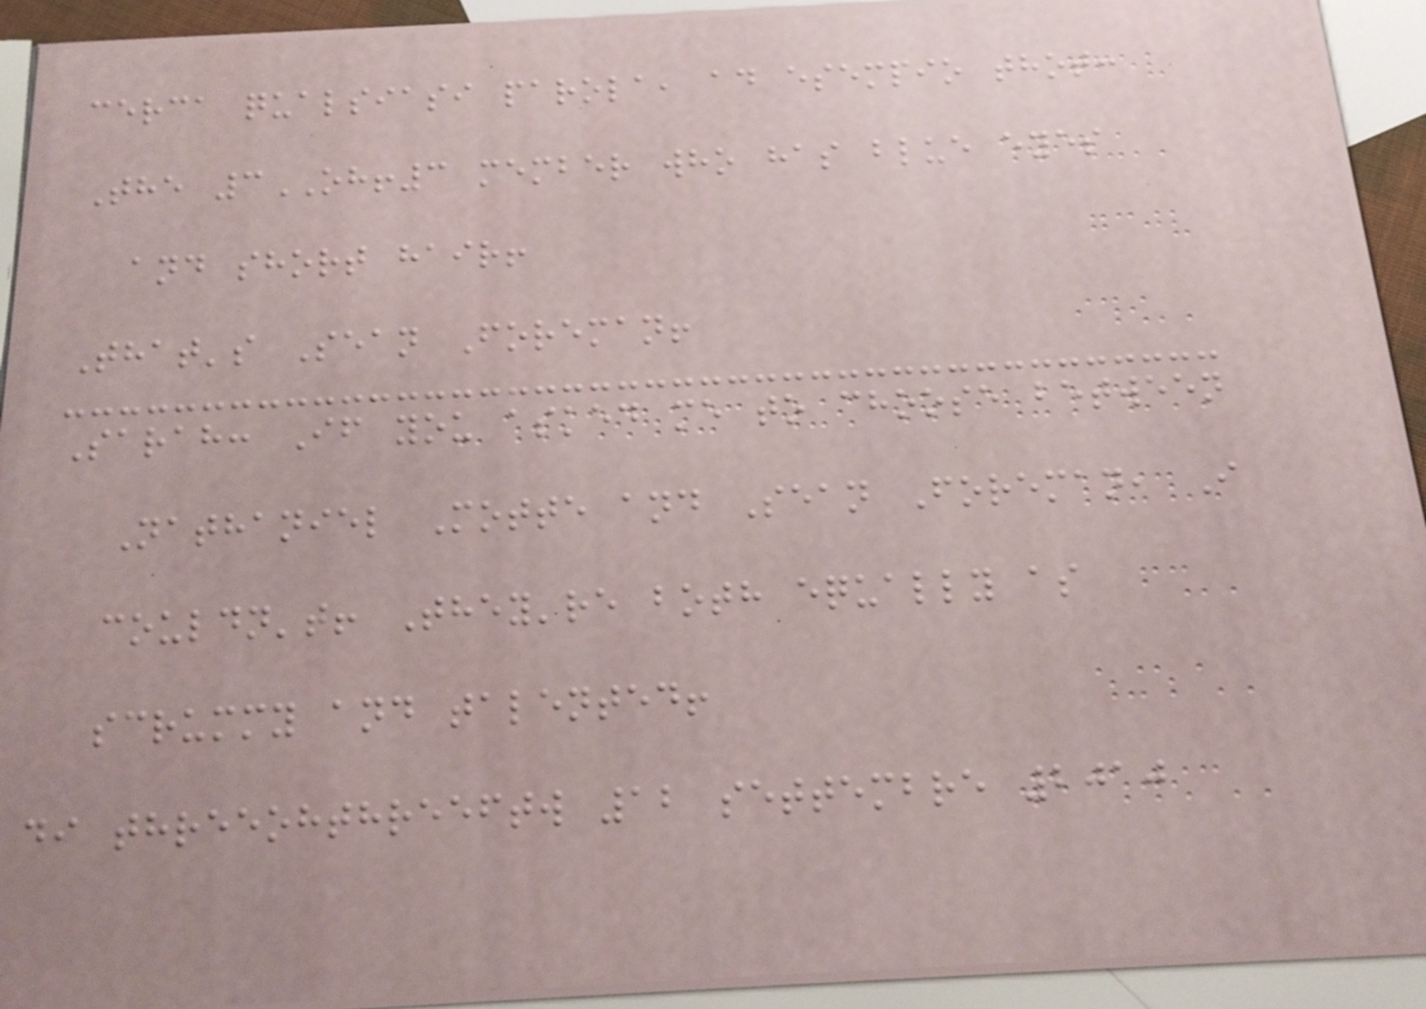cerca qualsiasi parola, ad esempio thot:
The 3OH!3 member who has blue eyes
and short hair!
That's Sean Foreman!
Sarah: If you asked me to choose between
Nathaniel Motte and Sean Foreman, I
couldn't! They're both equally as
scrummy and talented!
di threeohthreeftw 12 settembre 2010
